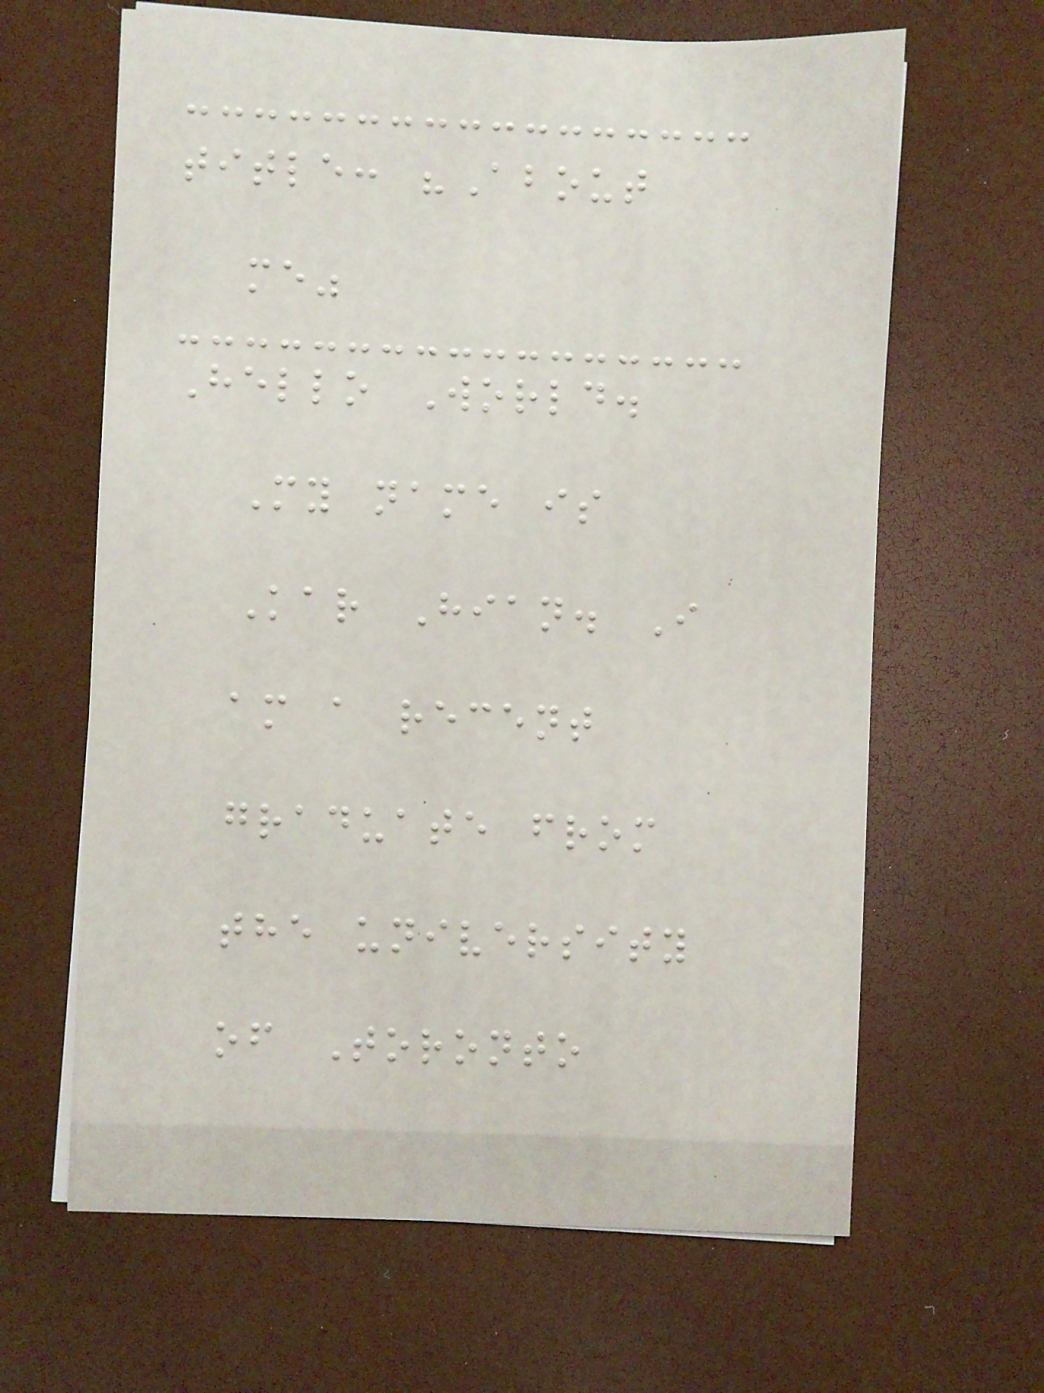title: "About
me"
Hello World.
My name is
Kar Hian. I
am a recent
graduate from
the university
of Toronto
